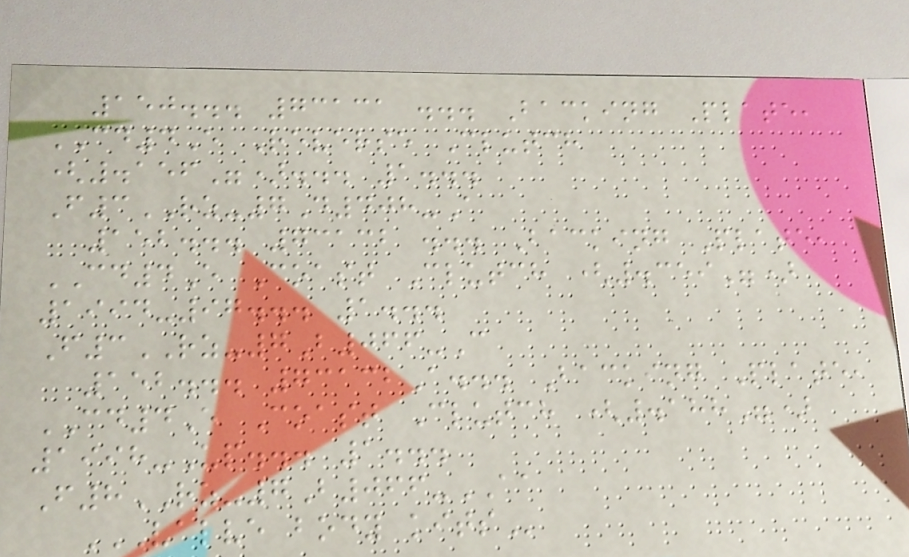150... 73131 ... Backing Plate,
CD4E Reverse Clutch
(.156")... 1...
F3RZ-7D408-A
152... 73132 ... Backing Plate,
CD4E Coast Clutch (.359")
1994-97... 1...
F3RZ-7B066-C
152... 73132A... Backing Plate,
CD4E Coast Clutch (.188")
1998-Up... 1...
F8RZ-7B066-AA
VALVE BODY KITS
